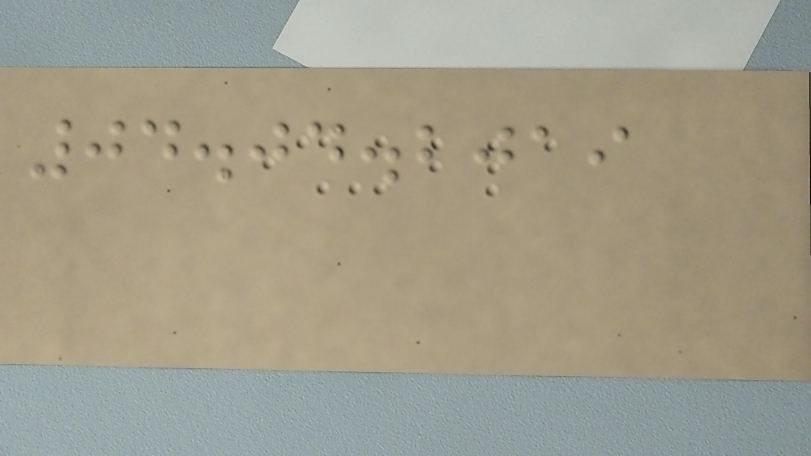04.04.2019
